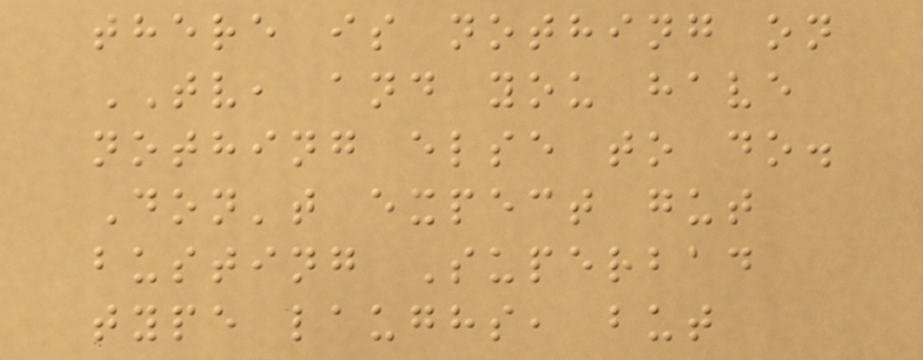there is nothing on
TV, and you have
nothing else to do.
Don't expect gut
busting Superbad
type laughs, but
